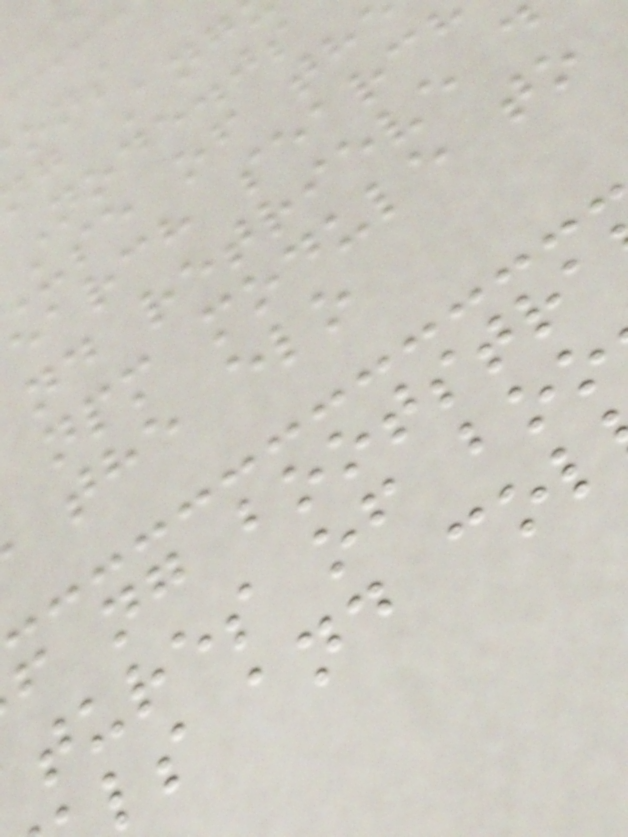Node.js
use of th
earch searc
nd retrieve d
npm module to
the elo
f ng bootstra
tures of boo
ls and col
